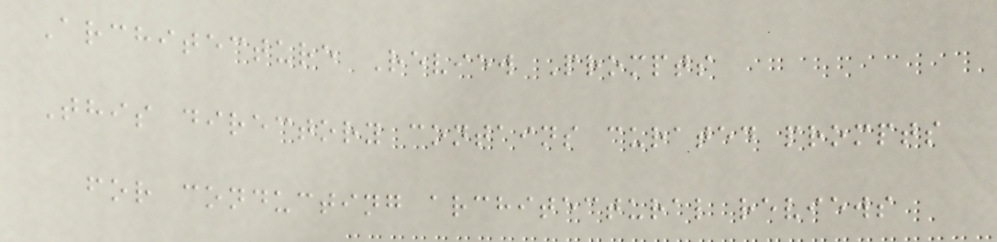Architecture Review Prompts
This directory contains curated prompts
for conducting architectural reviews
